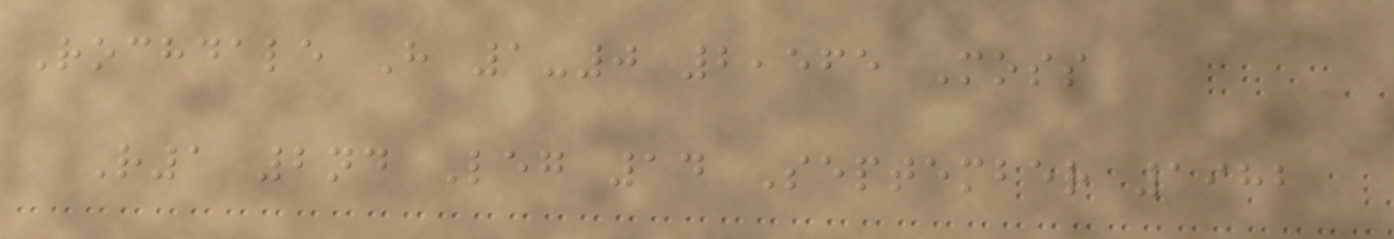Rochdale H 1-0 2,565 Moss
R1 2nd Leg 14 September 1982
